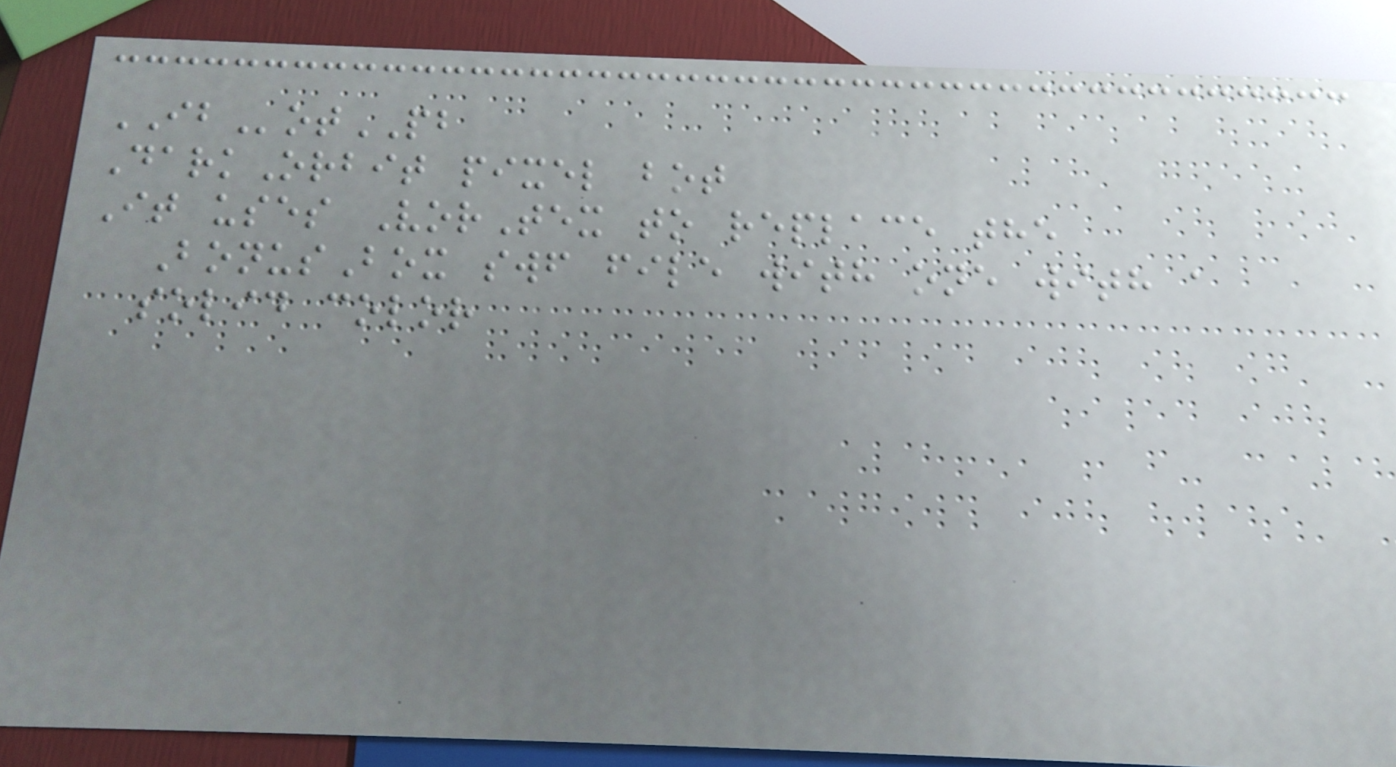IBotPB
DarkOrbit pixel bot
It uses VorTex to replace the
BonusBox swf file with one with a
solid color
